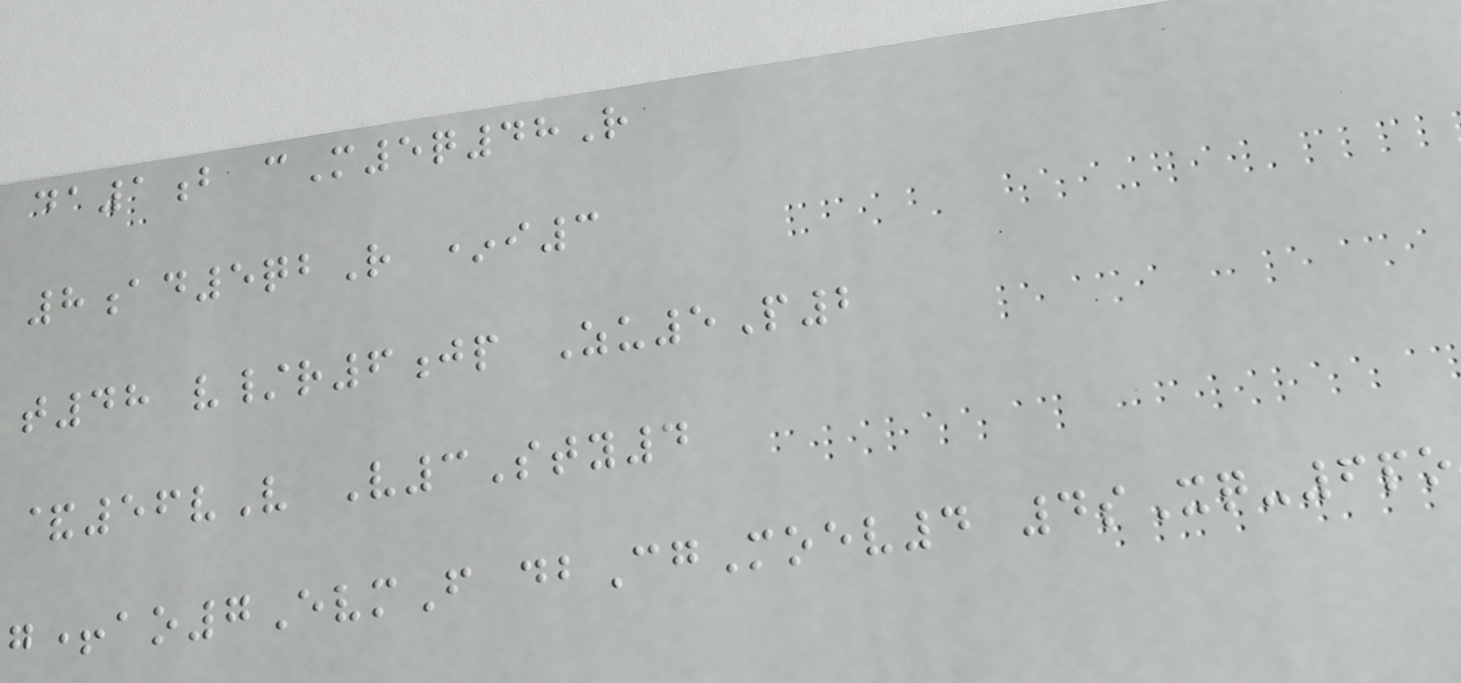da1b cM5q48R
8ad5qbR *i3
t48 v/r6jp Zu5P2
&56vV V3Sty4
g+ao7EvmF dbCgMoev4 4sXq-6po
